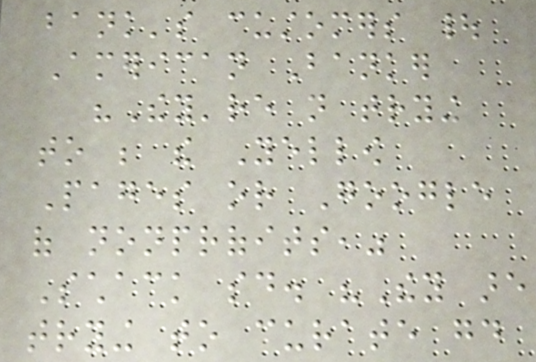bank's customers |
American Banker
"They're not trying
to be the Yellow
Pages or Google
of nonprofits,"
Schack said. "They are
trying to curate good
